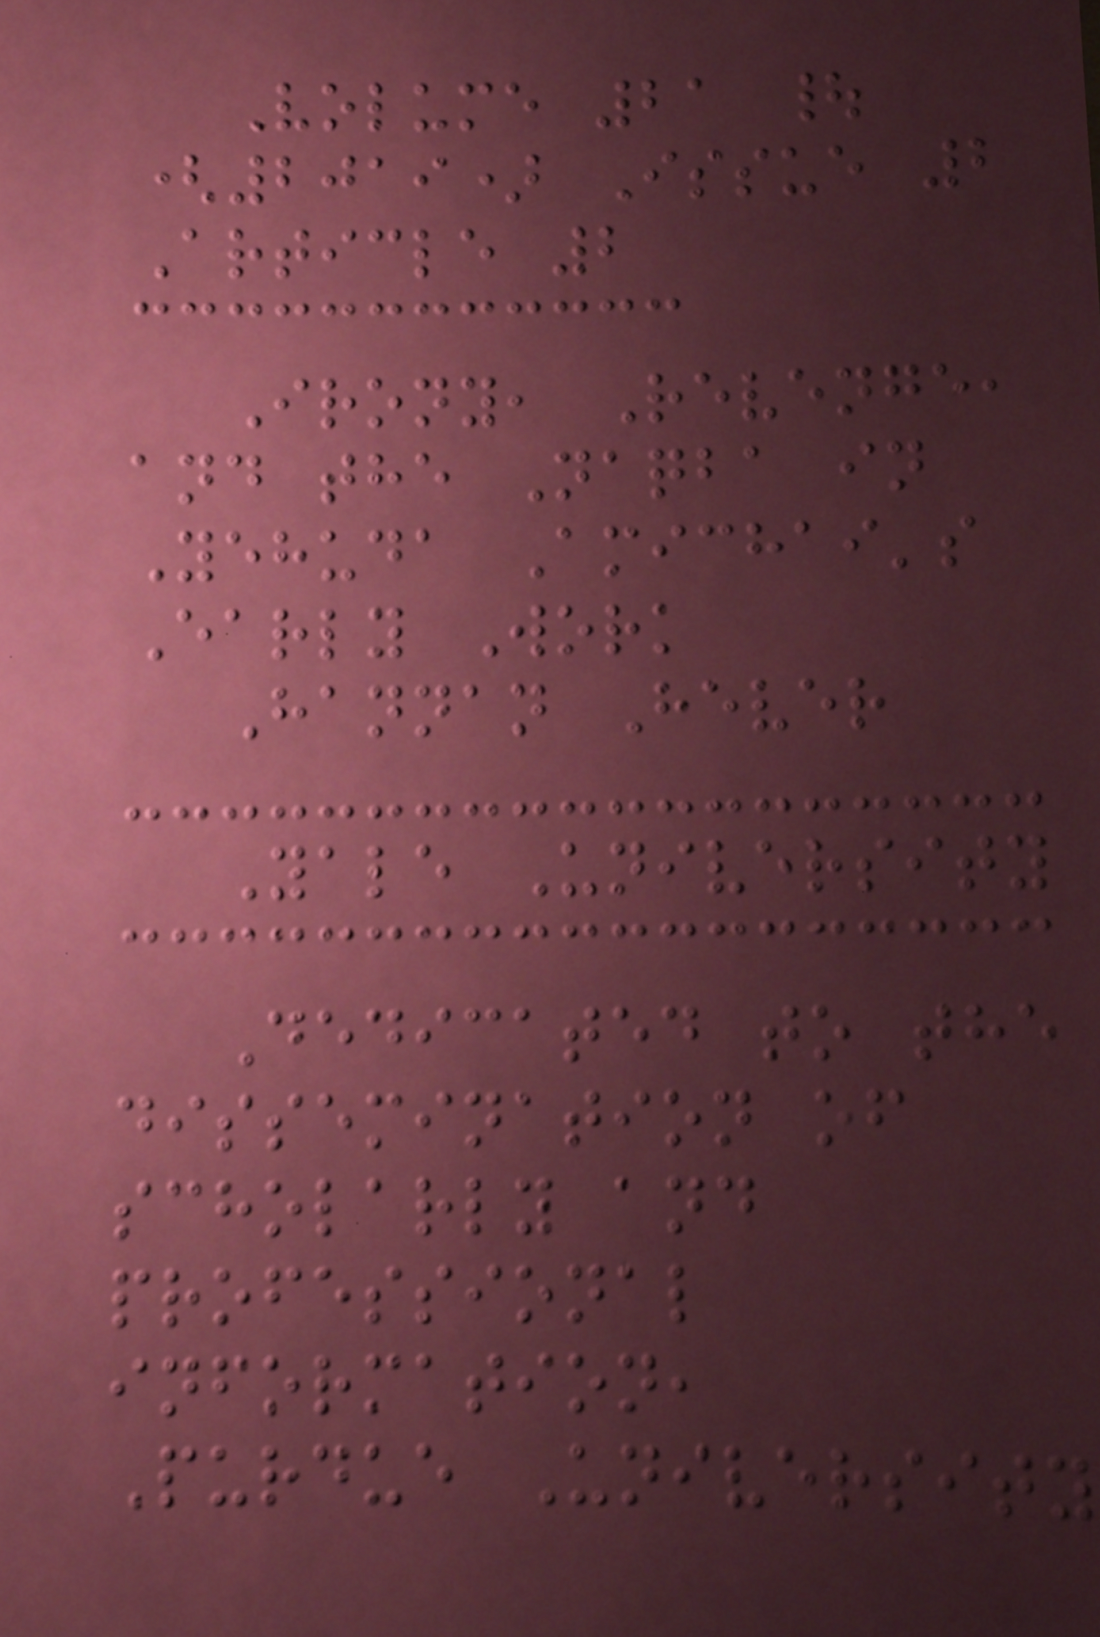Volume 21 |
(2019) Issue 2
Article 2
Irony, Revenge,
and the Naqba in
Yehuda Amichai's
Early Work
Hannan Hever
Yale University
Dedicated to the
dissemination of
scholarly and
professional
information,
Purdue University
